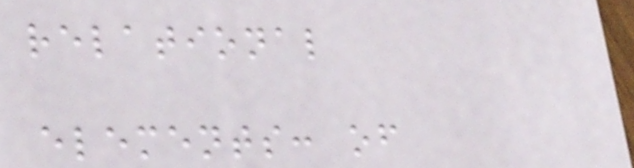relational
elements: of
